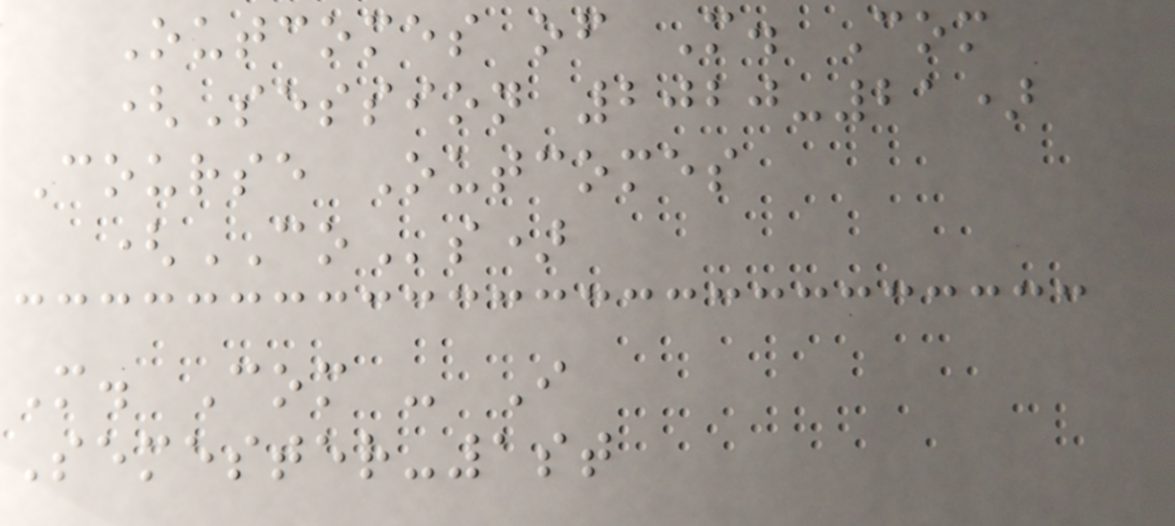Outcomes of M. Com
(Session 2020-21)
Course Outcomes
(COs)
M. Com - I
Semester-1st
